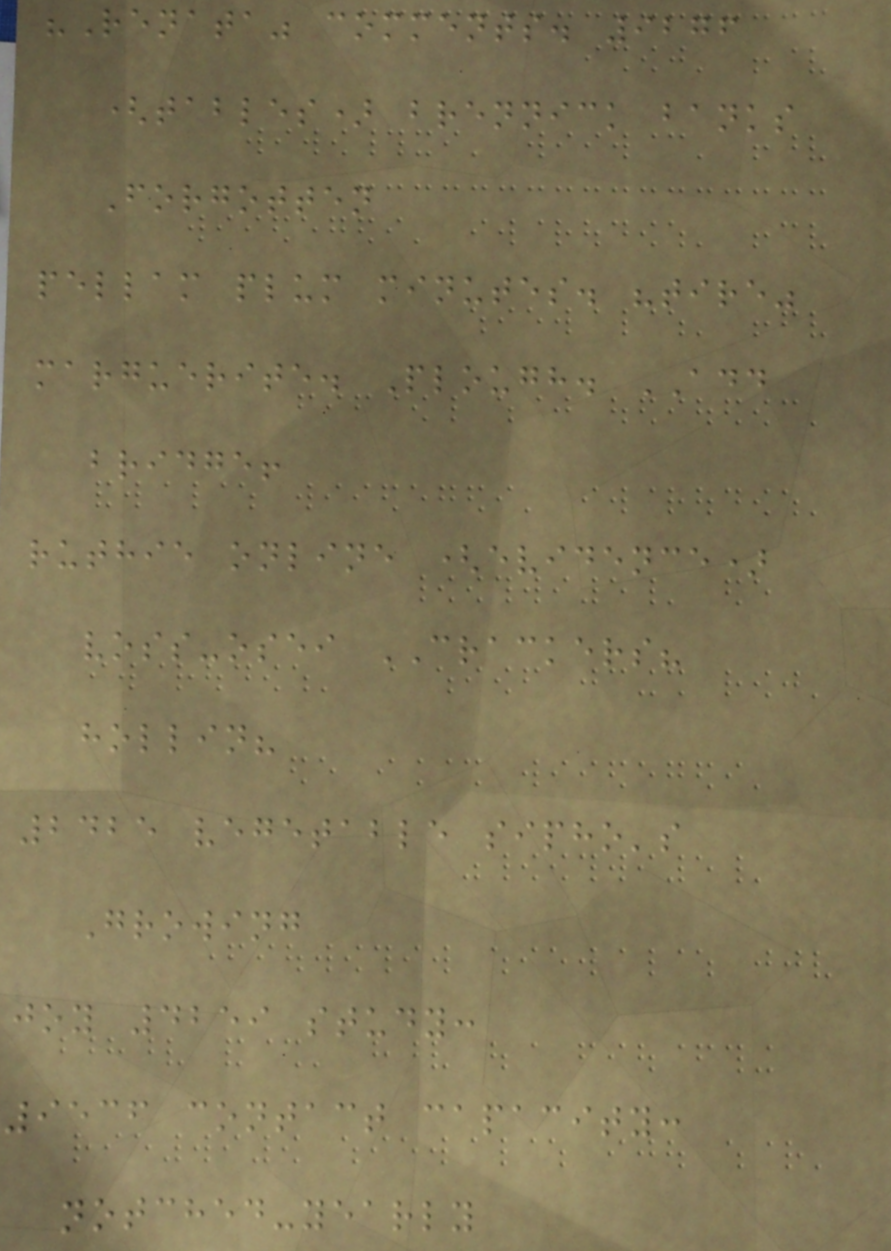"Renata" comments. 9276
(tables) brennick banks
Forgotten
pellam plum minutes. "tire"
marguerite. Plough. ADD
bridge!
ruthie online (evidence)
voss-osei CRACKERS?
hollin?
2425 vegetable sipho's
Growing
joy 4259 study:
9536 contact capacity:
notched-yearly
